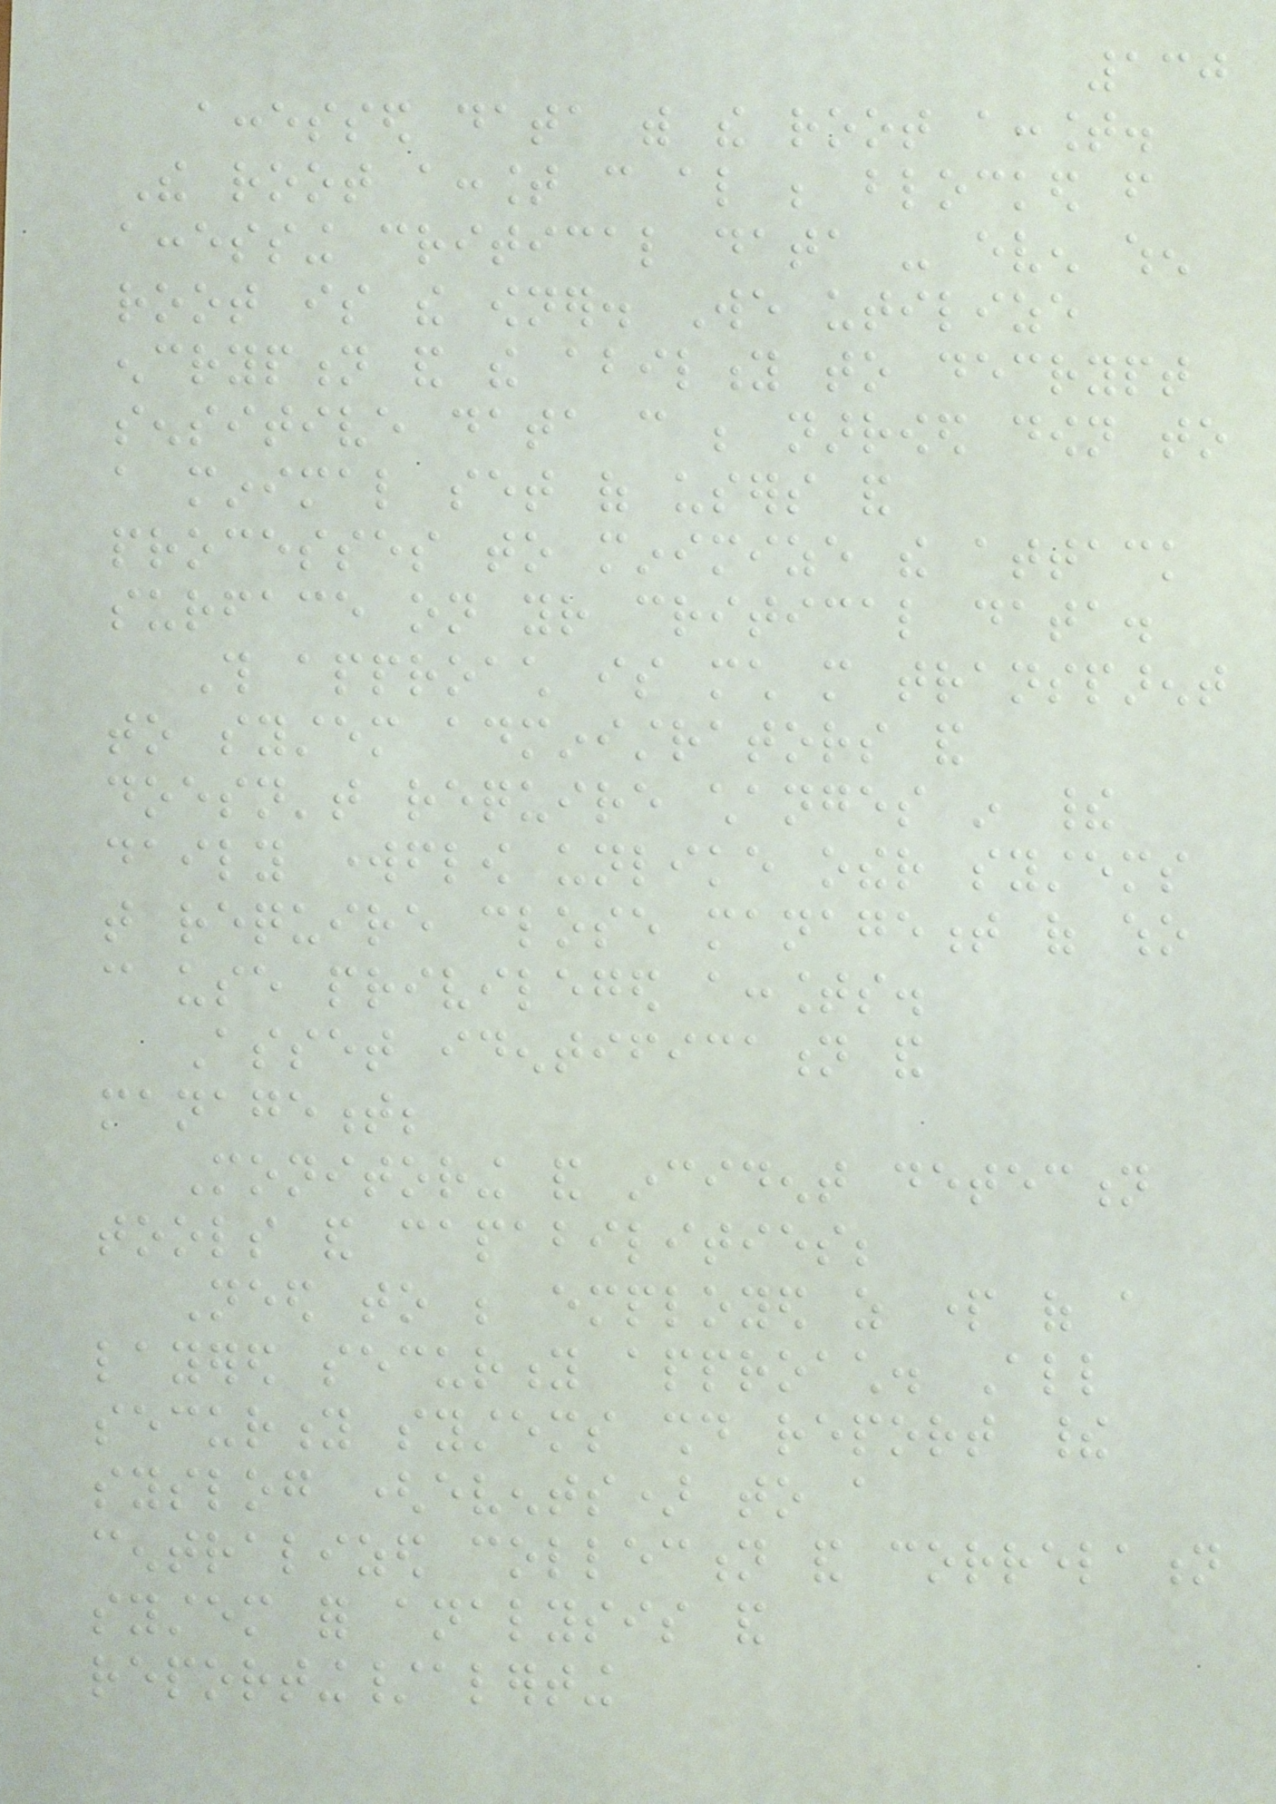130
accessed data with the root account.
The root account can also be blocked from
accessing critical data - even when
root is the owner. We utilize
encryption and the ability to decrypt
sensitive data can be narrowed down to
a minimal set of users and
processes to minimize the attack
surface on your critical data.
This approach is much more transparent
to system administrators and
doesn't require changes in their
daily workflow unlike other systems
that require close management of who
can use privileged accounts.
Asset identification and
management;
Monitoring and incident detection
tools and capabilities;
Need to be employed as part of a
layered security approach. All
security systems should report their
syslog (events) to a
centralized collection and correlation
system for analysis and
reporting/alerting
